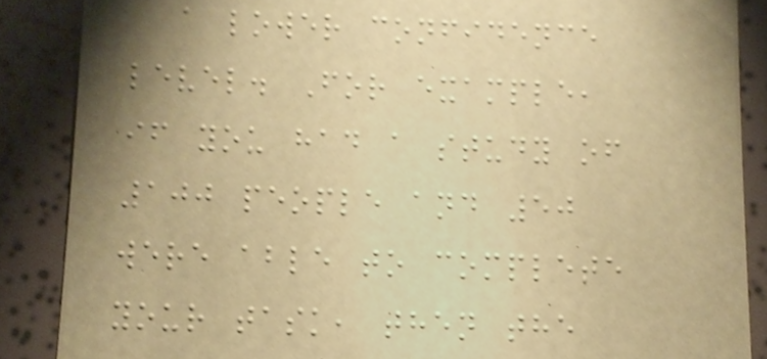a lower confidence
level. For example,
if you had a study of
100 people and 50
were able to complete
your task, then the
